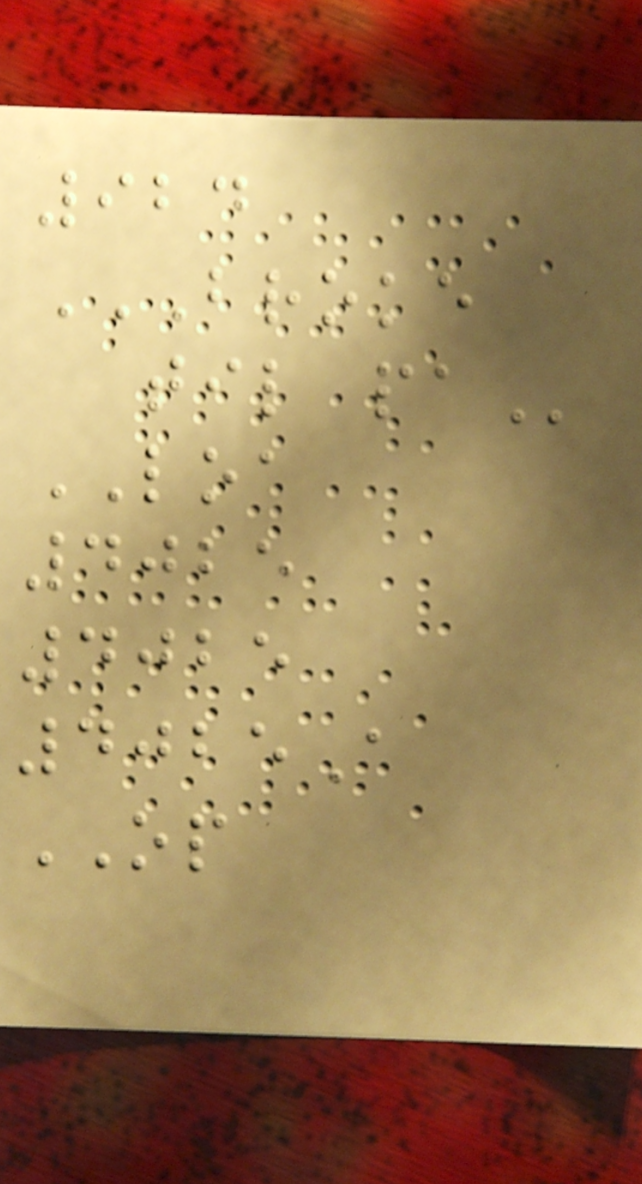924
BROKE
TIL PA
LOA
4025
4025
4025A
OP
